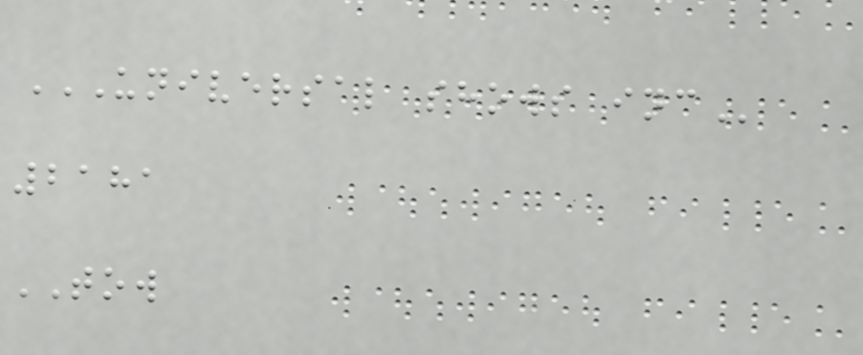UNIVERSAL SHOWS INC
2181
TOW
